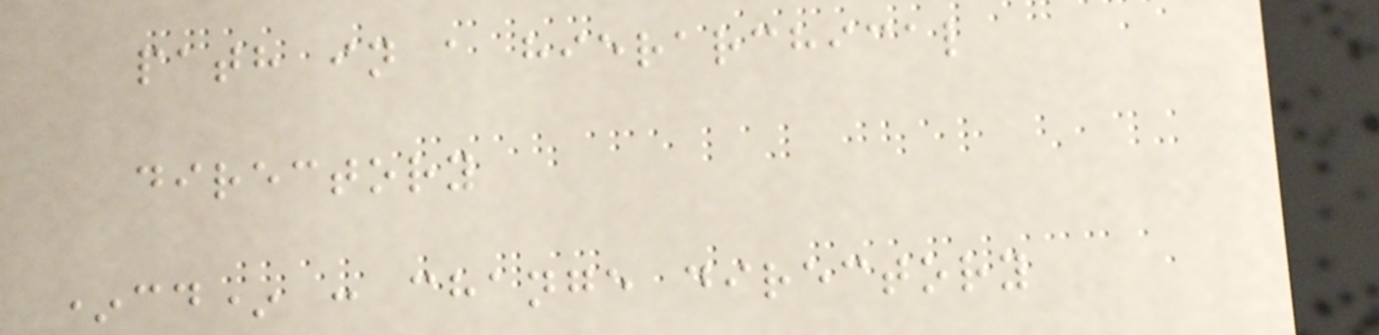path in a hierarchical
directory
*cd* : change directory
